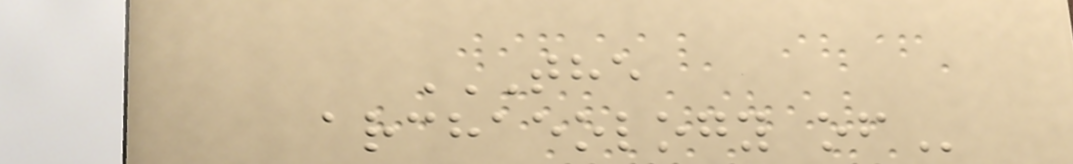THE
ARCHAEOLOGY OF
